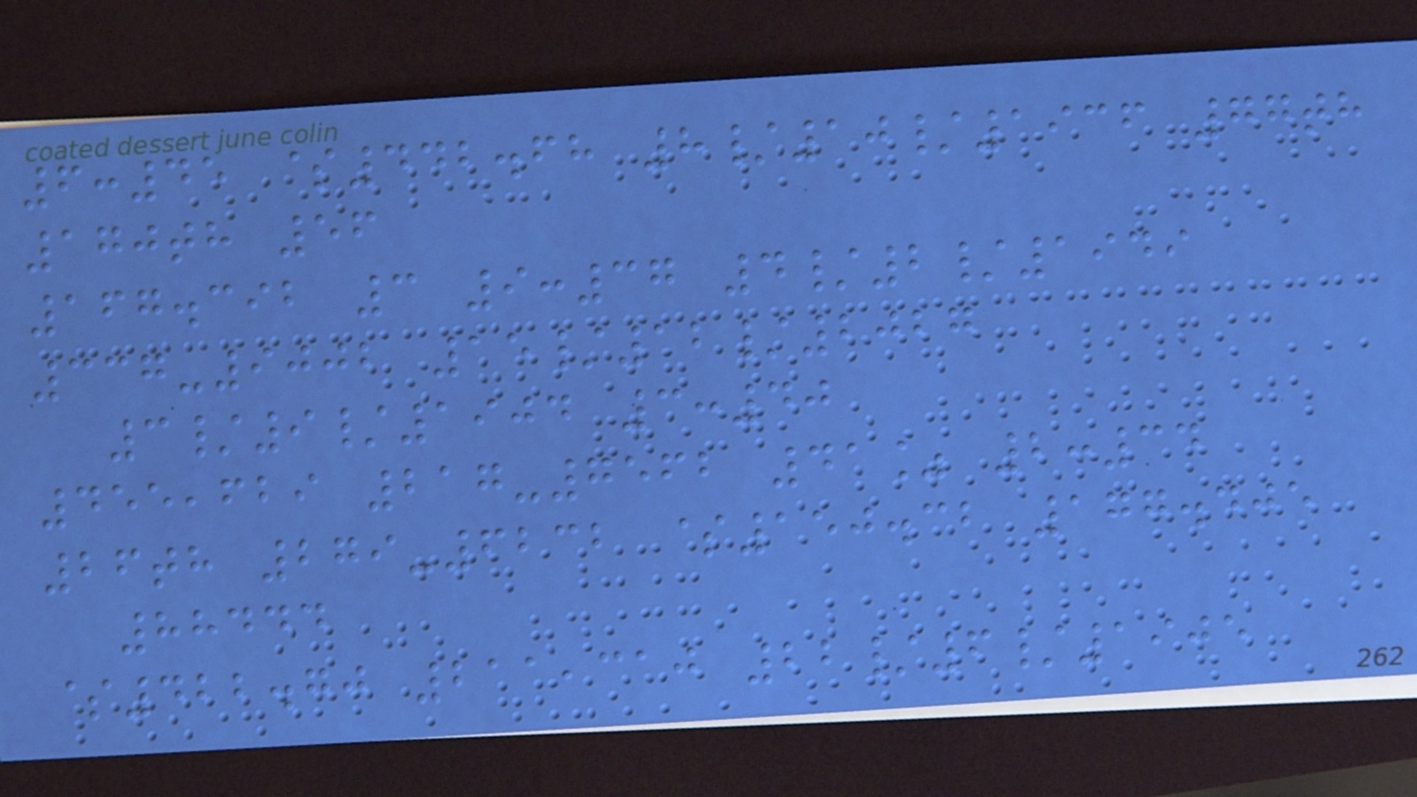6:45 $442.68 8/10/1936 77th
170th 56
167.392 3 9:37 4/2/1949
337-9002 15/12/2027
3/9/1904 3:40
455,629 217-7562 41% 2:34
26th 279-6232 $150.32 177.405
88444
$422.70 211,310 22/6/1905
